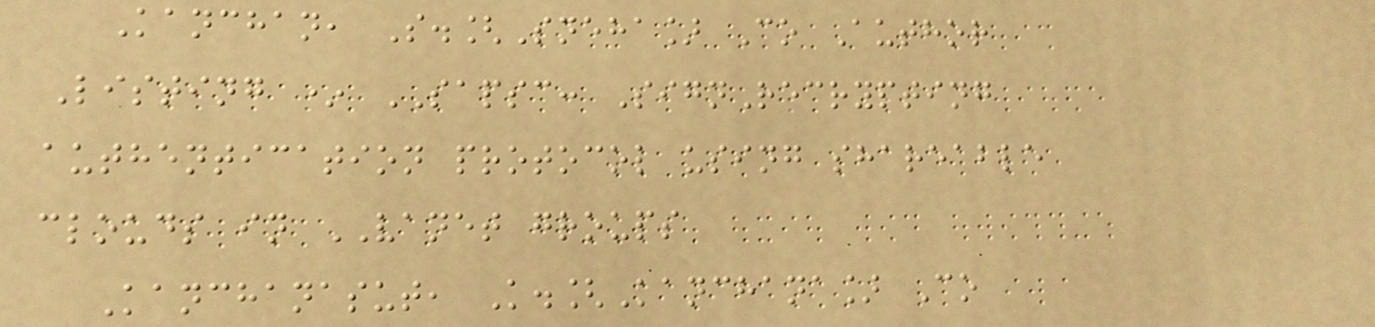Kanchan, S.[Sneha] Co Author
Listing * SAPSC: SignRecrypting
authentication protocol using shareable
clouds in VANET groups
Kanchanasut, K.[Kanchana] Co
